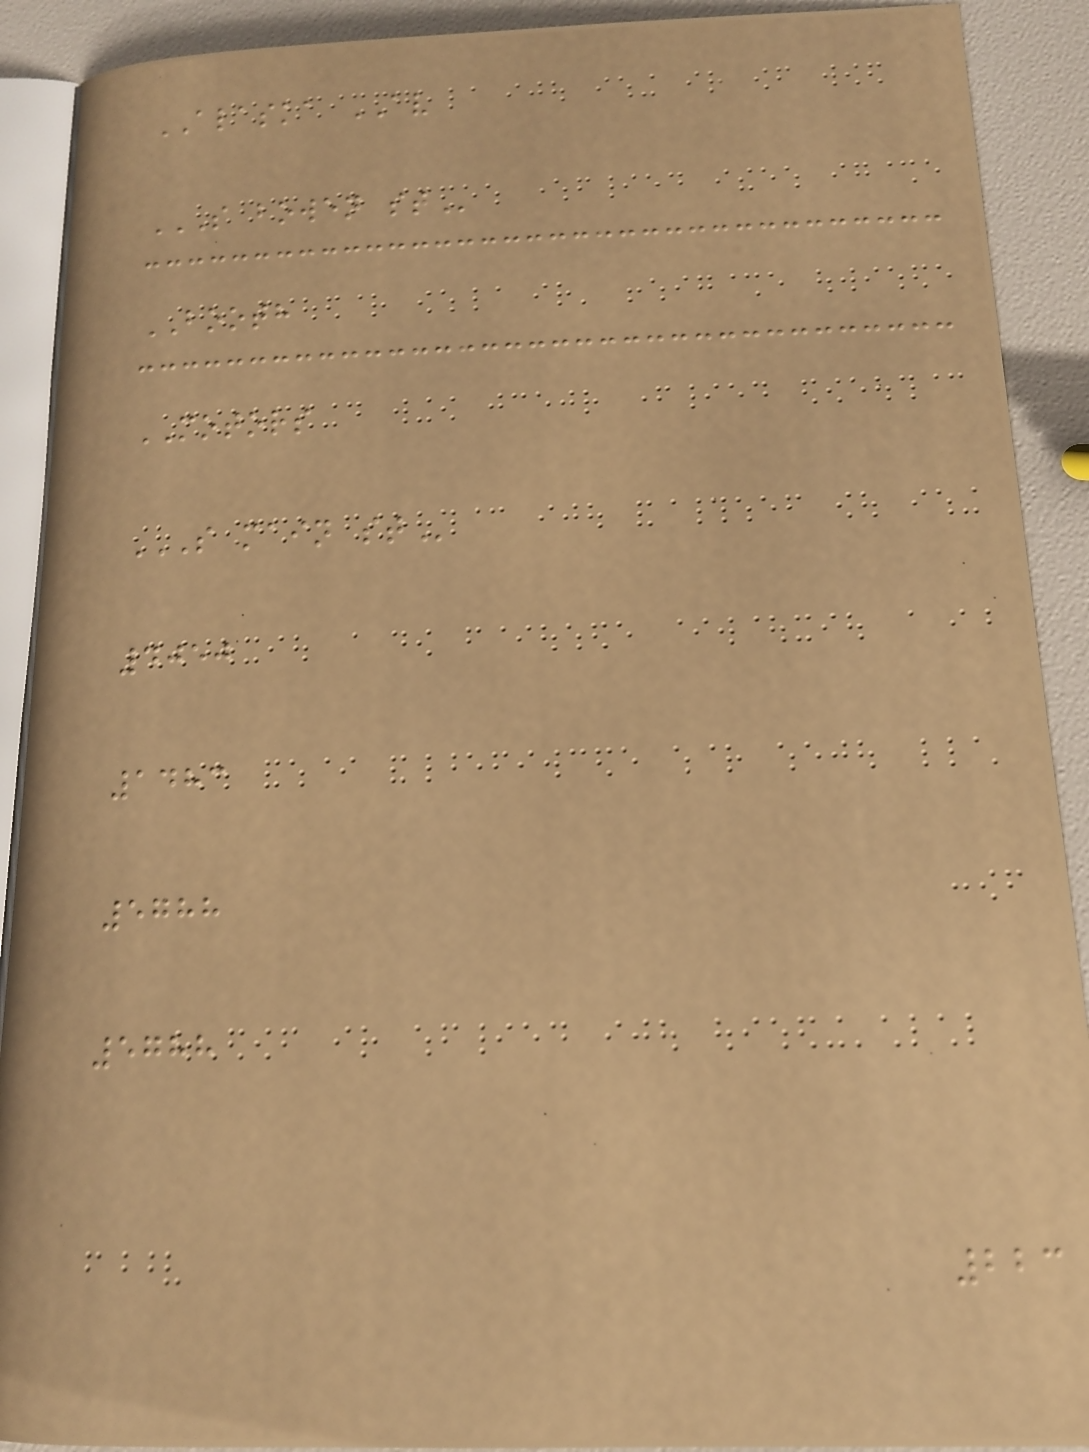ALASKA AV
S BOWEN ST
BOOTH
MOTORS
S MAIN ST
4050
1483
5788
5788
223
